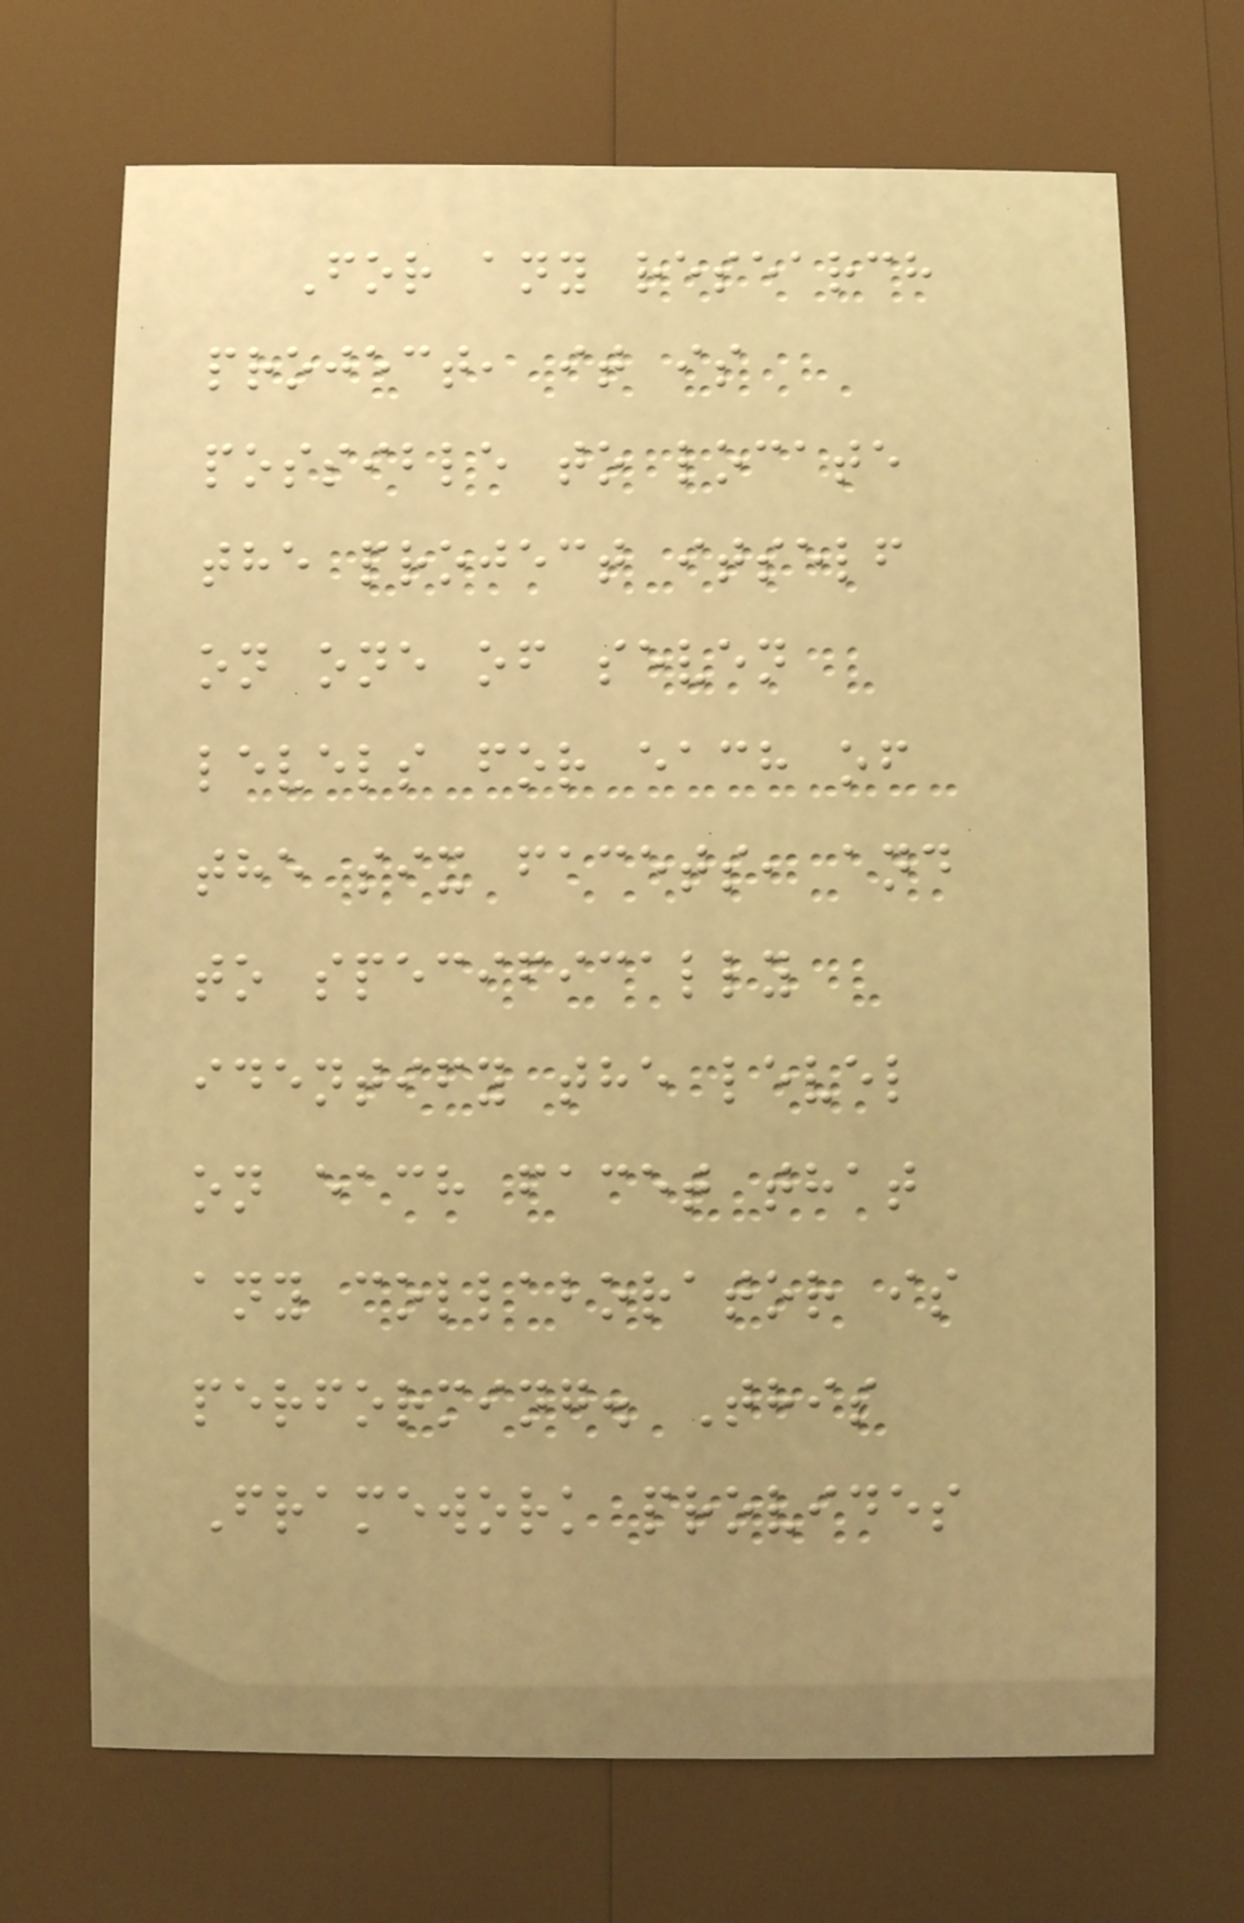For any research
project, it is
possible to locate
the project itself
on one of seven
levels for each of
the six facets, and
to specifically
identify the level
on each facet that
any collaborator is
performing. This
Framework provides
